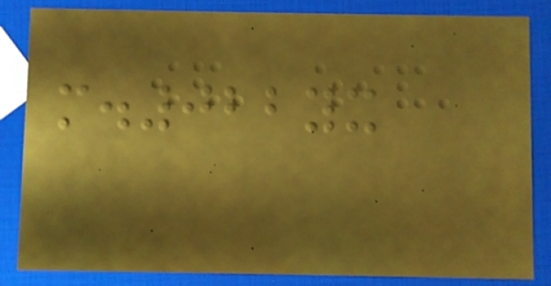m.022yx
